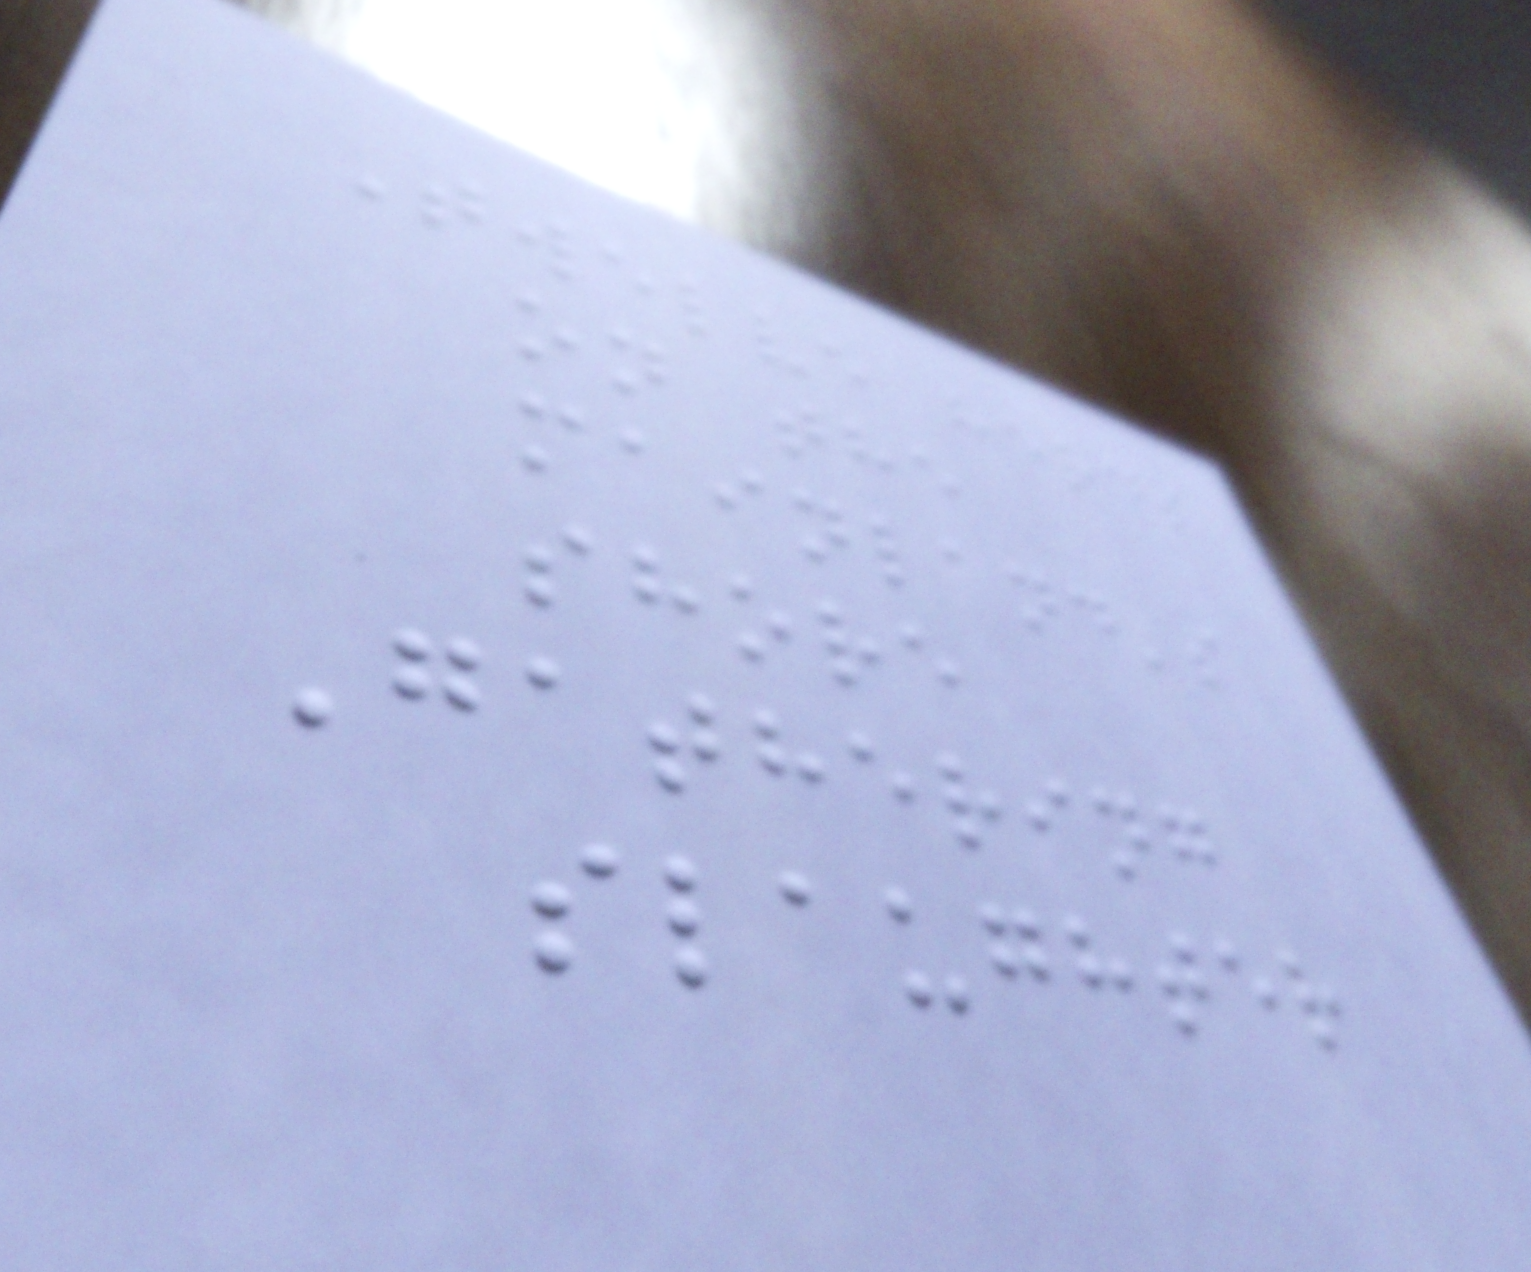Twelve herds
on the
mainland's
shore
Gathering
slaughter
